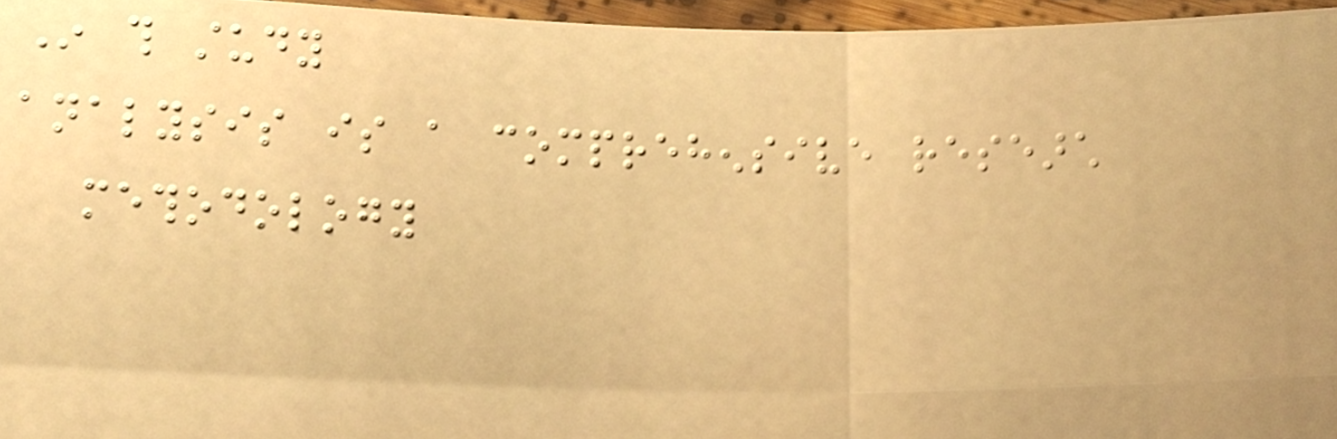In this study
analysis is a comprehensive research
methodology
